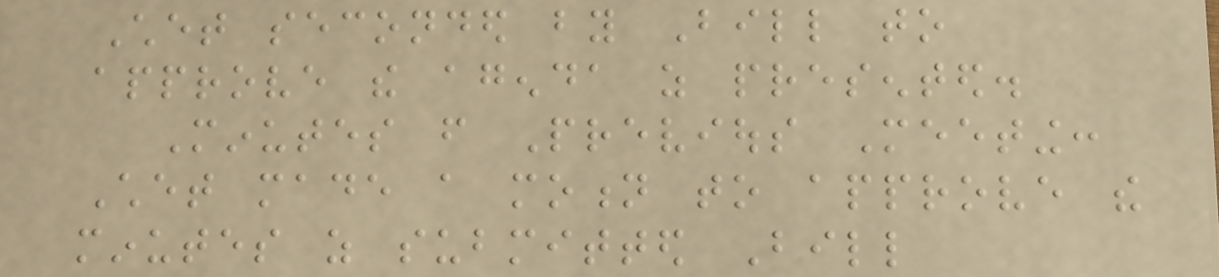Chet seconded by Bill to
approve the agenda as presented.
Minutes from Previous Meeting:
Chet made a motion to approve the
minutes as submitted Bill
